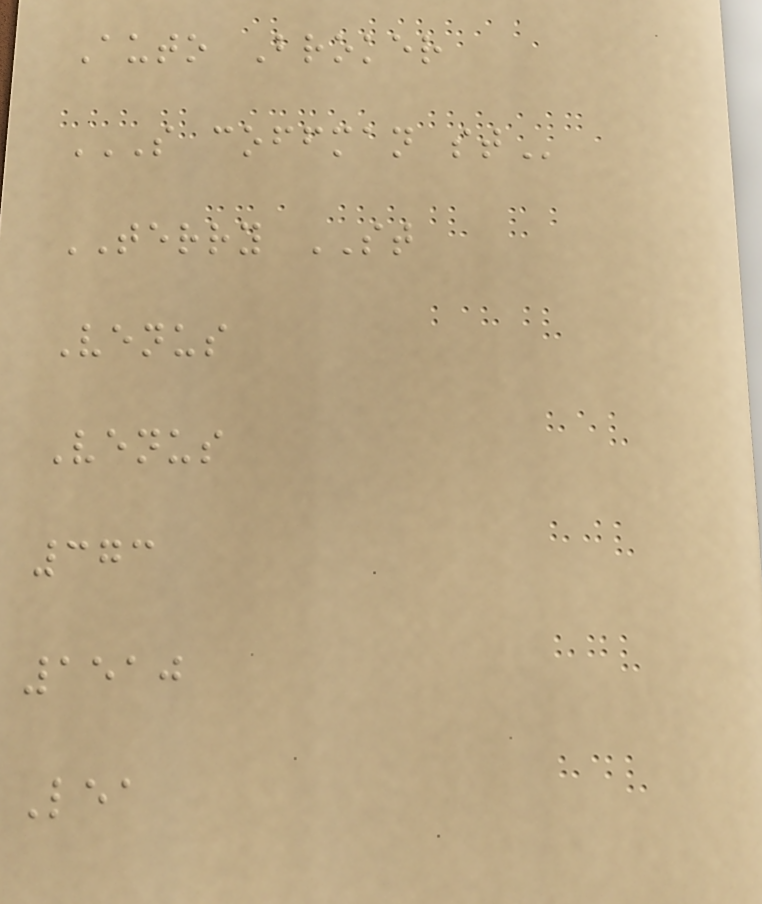Auto Broker
S COFFMAN ST
TERRY ST
Venus
Venus
373
1510
Lea
